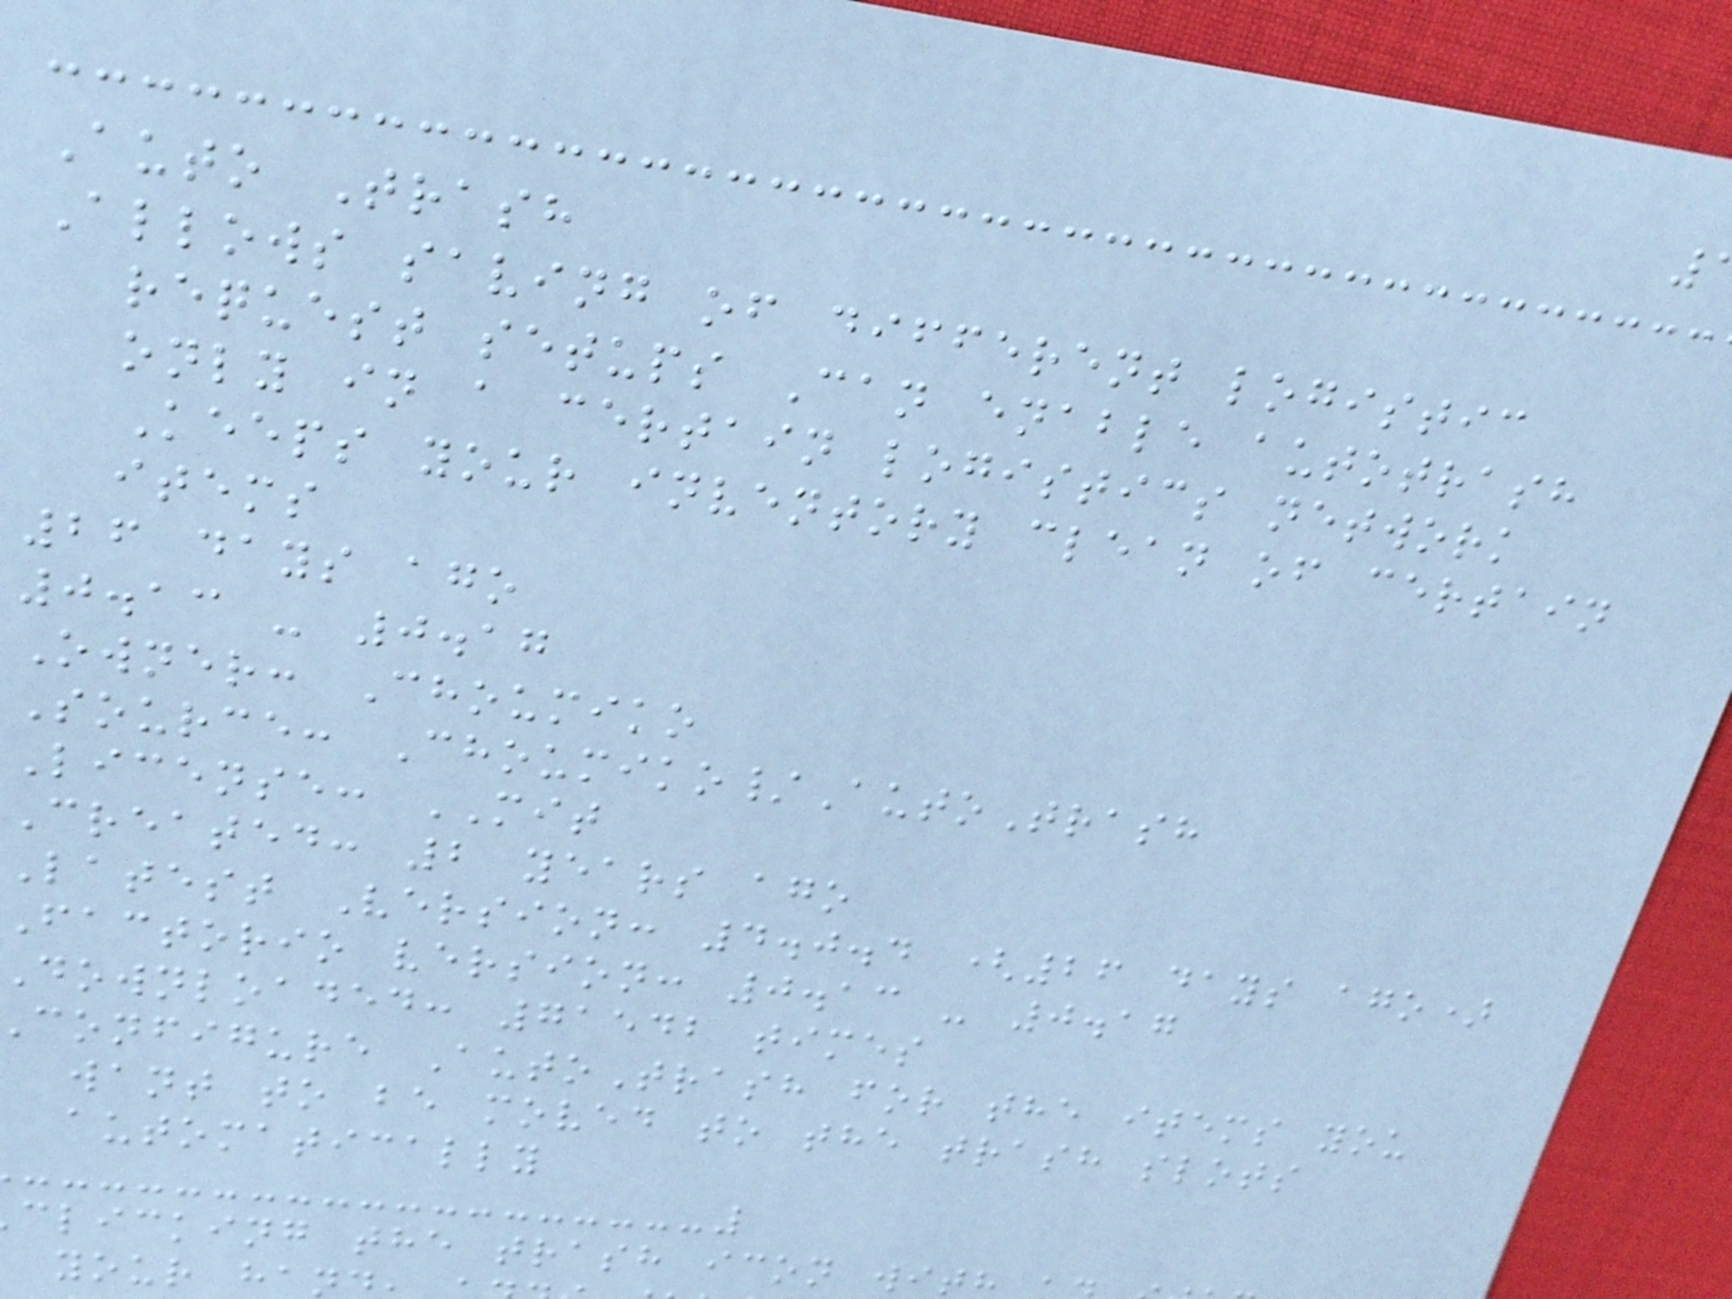Auto Trash
Allows saving of different logistic
request setups Can enable autotrash
only in a certain logistics network
Keeps your inventory clean of certain
items
26 days ago
0.13 - 0.17
Owner: Choumiko
Source: Choumiko/AutoTrash
License: MIT
Created: 2 years ago
Latest Version: 4.0.4 (26 days ago)
factorio version: 0.13 - 0.17
downloaded: 71542 times
configure AutoTrash for the items you
want to be moved to the trash slots
automatically
clicking the trash icon wit
